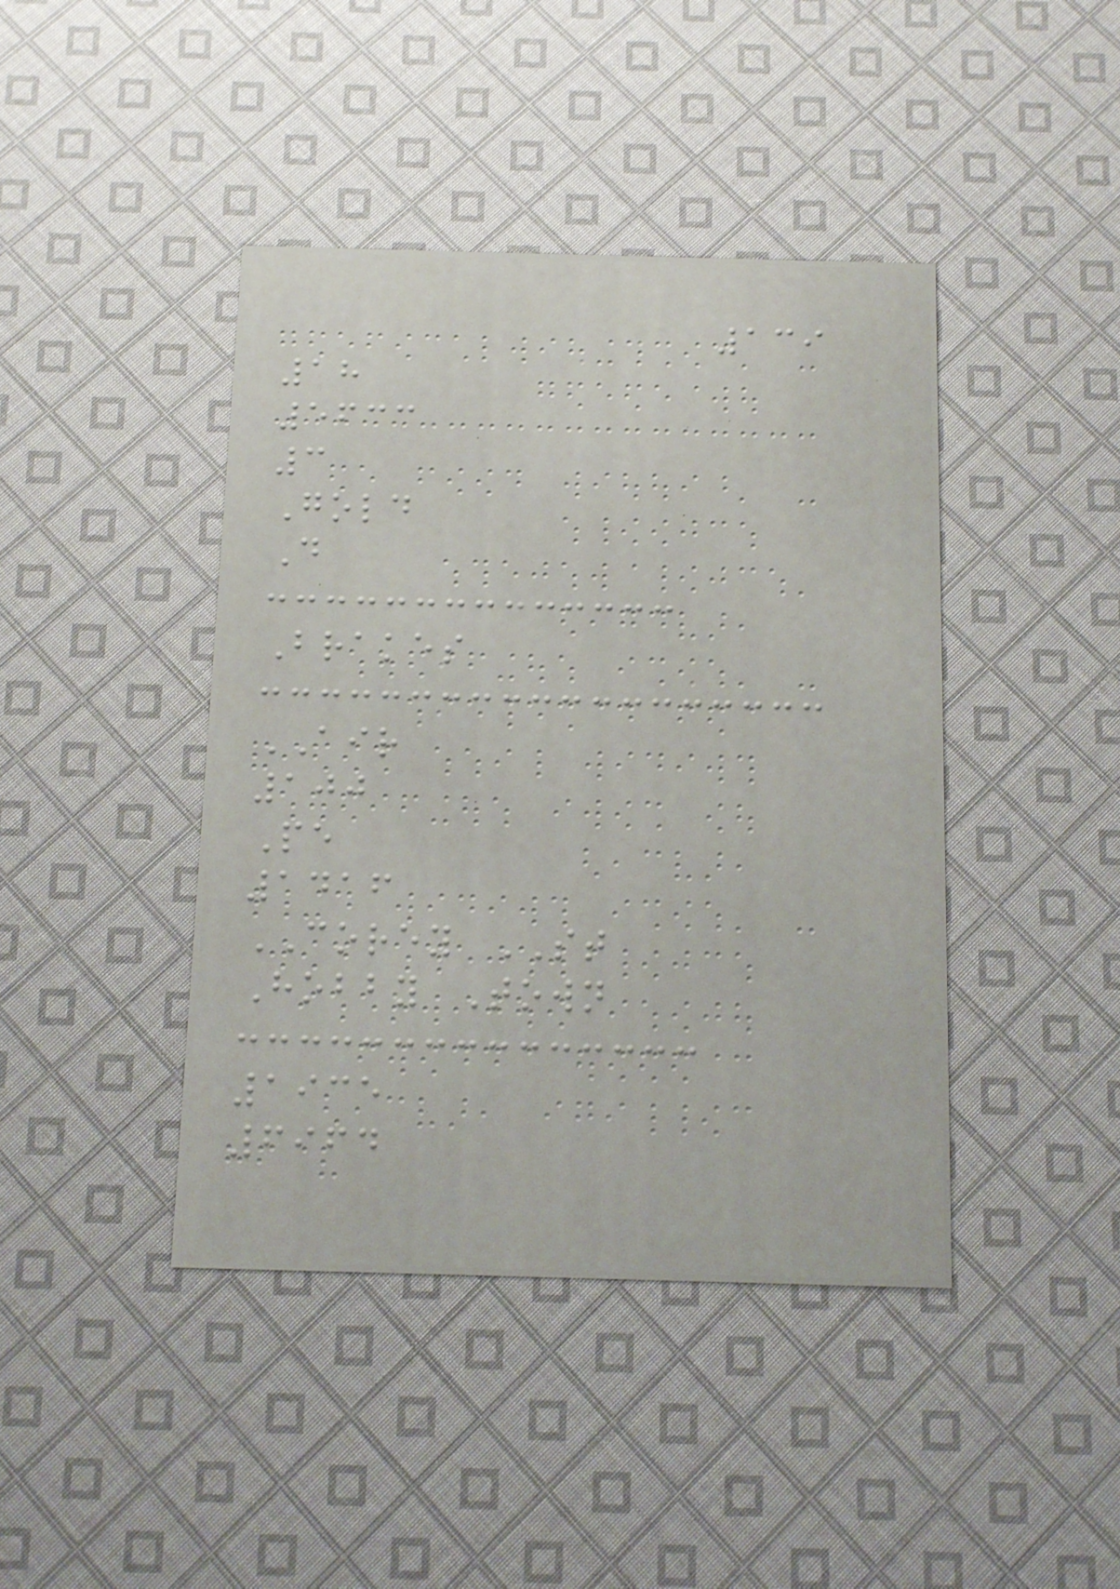139
18
5633
3
Gold
D
Brakes
AIR
100
Pe
1416
COREY ST
Hobby Town
1935
6964
